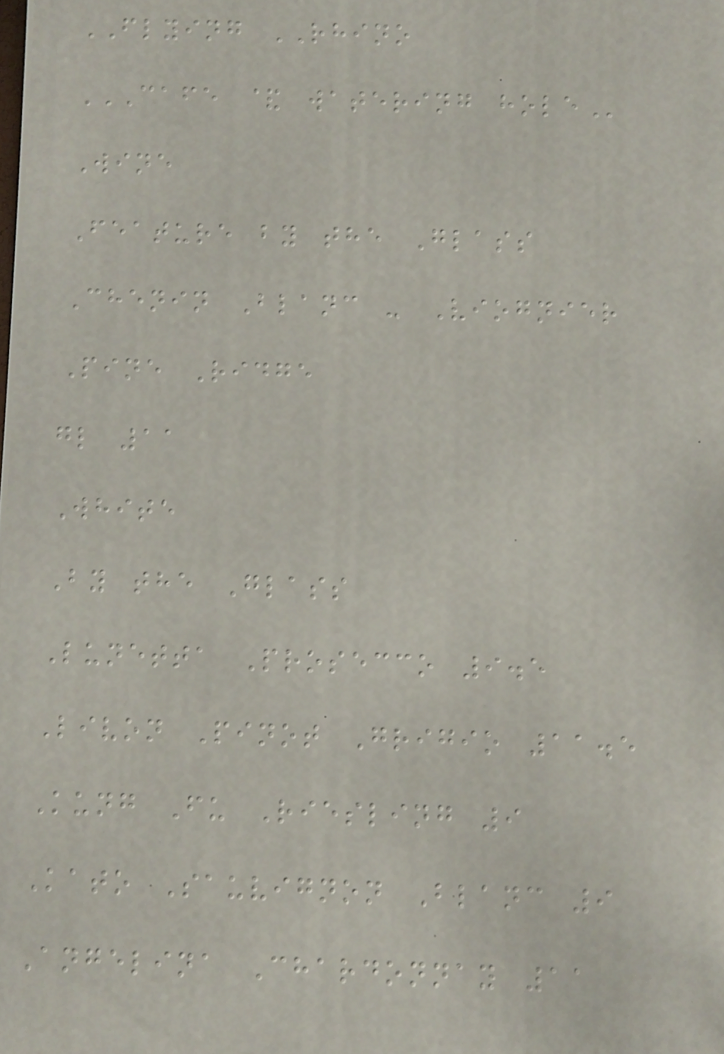FLYING RHINO
CAFE & WATERING HOLE
Wine
Feature by the Glass
Chenin Blanc - Viognier
Pine Ridge
gl 11
White
By the Glass
Lunetta Prosecco 9.5
Livon Pinot Grigio 11.5
Kung Fu Riesling 9
Kato Sauvignon Blanc 9
Angelina Chardonnay 11
